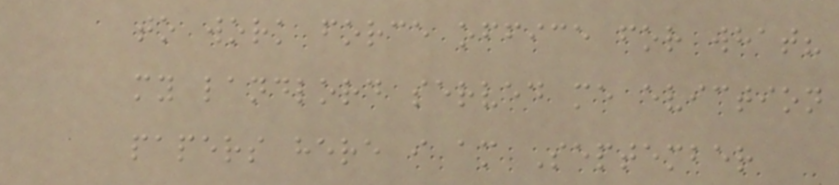to work force office for what?
my landlord served me eviction
papers here i am September
